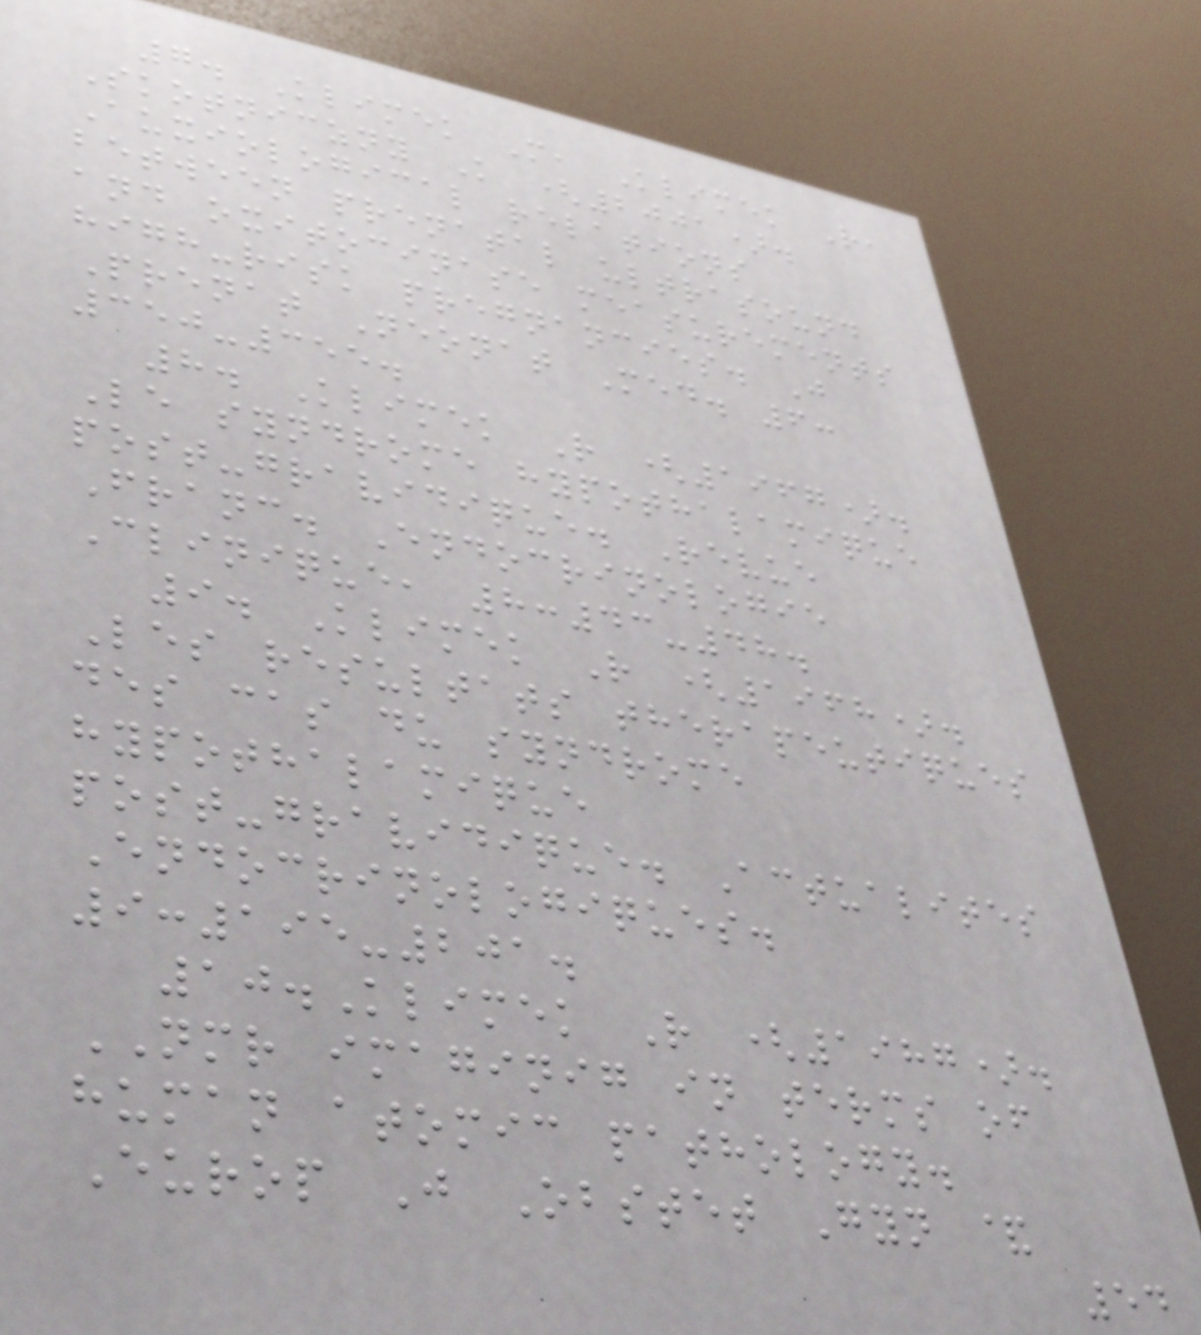7. Klimek M, Klimek R,
Skotniczny K (2001).
Auxiological relations
between prenatal ultrasound
and oxitocinase measurements
high-risk pregnancies. J
Prenat Neonat Med. 6:
350-355.
8. Klimek R (1967).
Le syndrome hypothalamique
post-gravidique. Revue
Franc. Endocrinologie
Clinique, 8:43-48.
9. Klimek R (1968).
Les resultats therapeutiques
des cas du syndrome
hypothalamique
post-gravidique. Actualites
Endocrinologiques.
9:195-201.
10.Klimek R (1987).
NMR imaginig in terms of
human atomic pathology.
Europ J Obstet Gyn &
54
